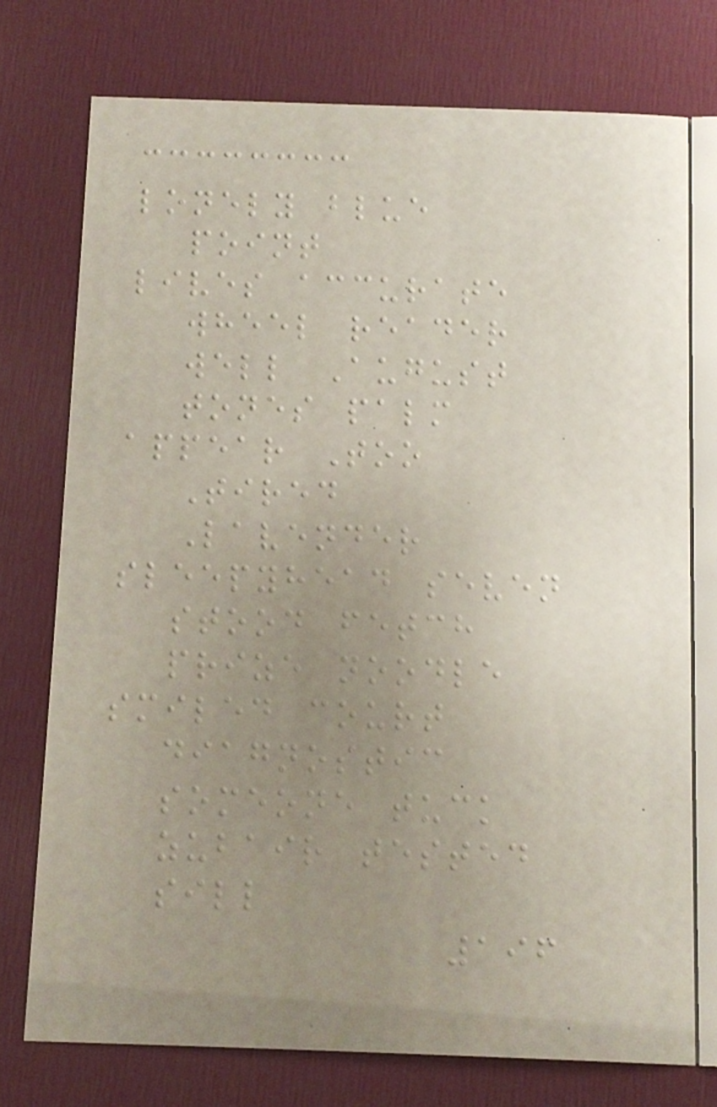lonely blue
point
lives accurate
wheel reader
well August
tones palm
appear Too
Tired
Lavender
sleepyhead seven
stood fetch
prize noodle
smiled court
diagnostic
someone tuck
zubair tested
sill
196
